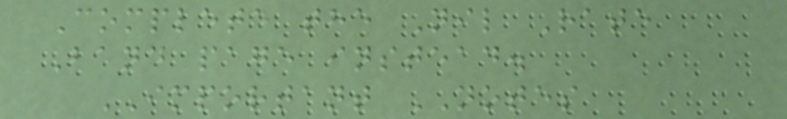Complete the Nil Rate
Band page instead.
IMPORTANT NOTES
